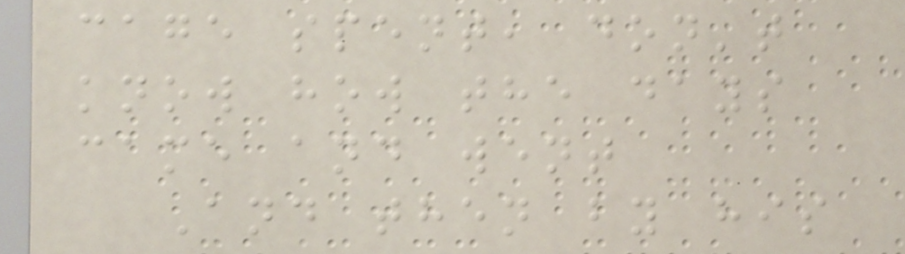cage spent, don't
know how the days
came and went
And then by his
